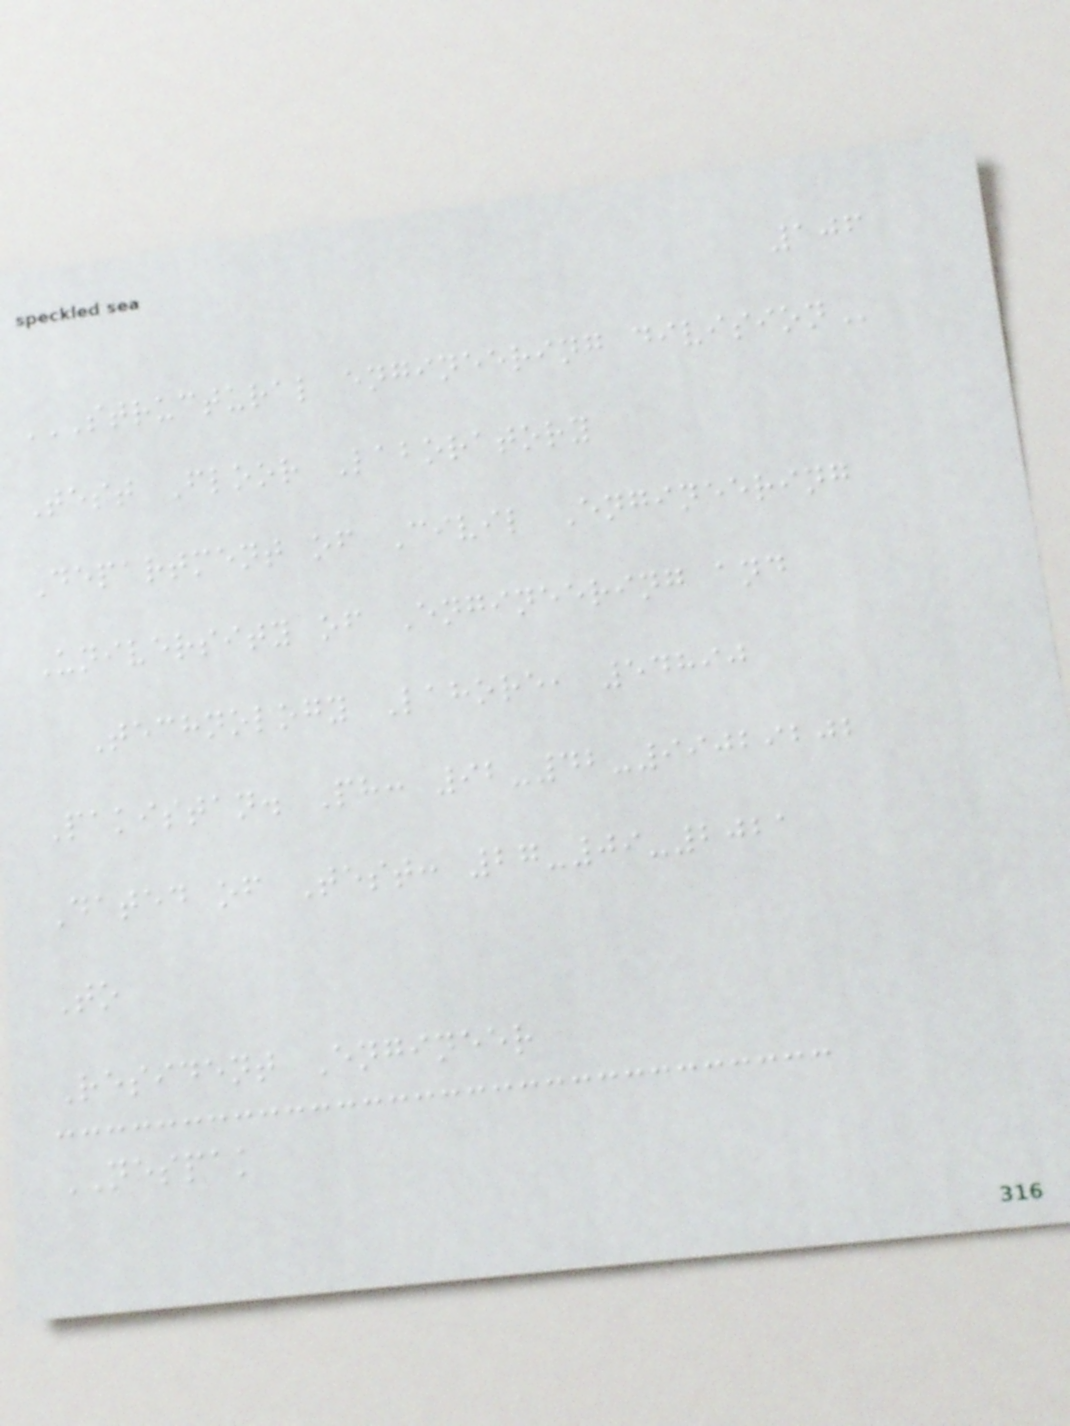106
STRUCTURAL ENGINEERING DIVISION
Test Floor Laboratory
Department of Civil Engineering
University of Engineering and
Technology Lahore, 54890
Pakistan. Ph: 92-42-99029202
Dated of Test: 27-09-2021
To
Resident Engineer
NESPAK
